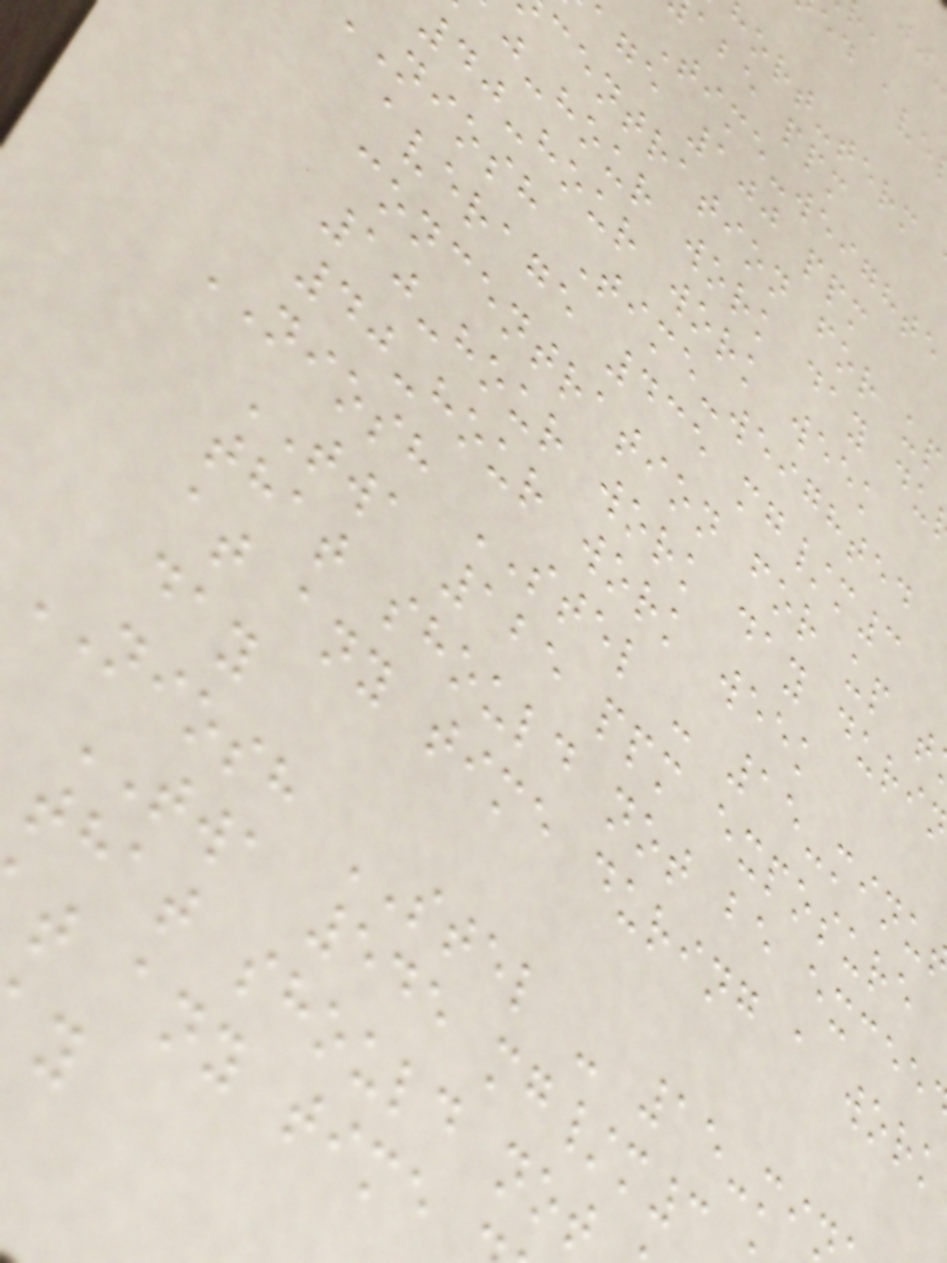hort-term
abe ppm
Time-weighte
age 100 ppm
centration for up
j-hour work day du
40-hour work week
niosh Time-weighted
average 435 mg/m3
concentration for up t
10-hour work day duri
40-hour work week
NIOSH STEL - 15-minu
TWA 125 ppm exposure
that should not be excee
at any time during a work
day
NIOSH STEL - 15-mi
TWA 545 mg/m3
that should not
t any time
